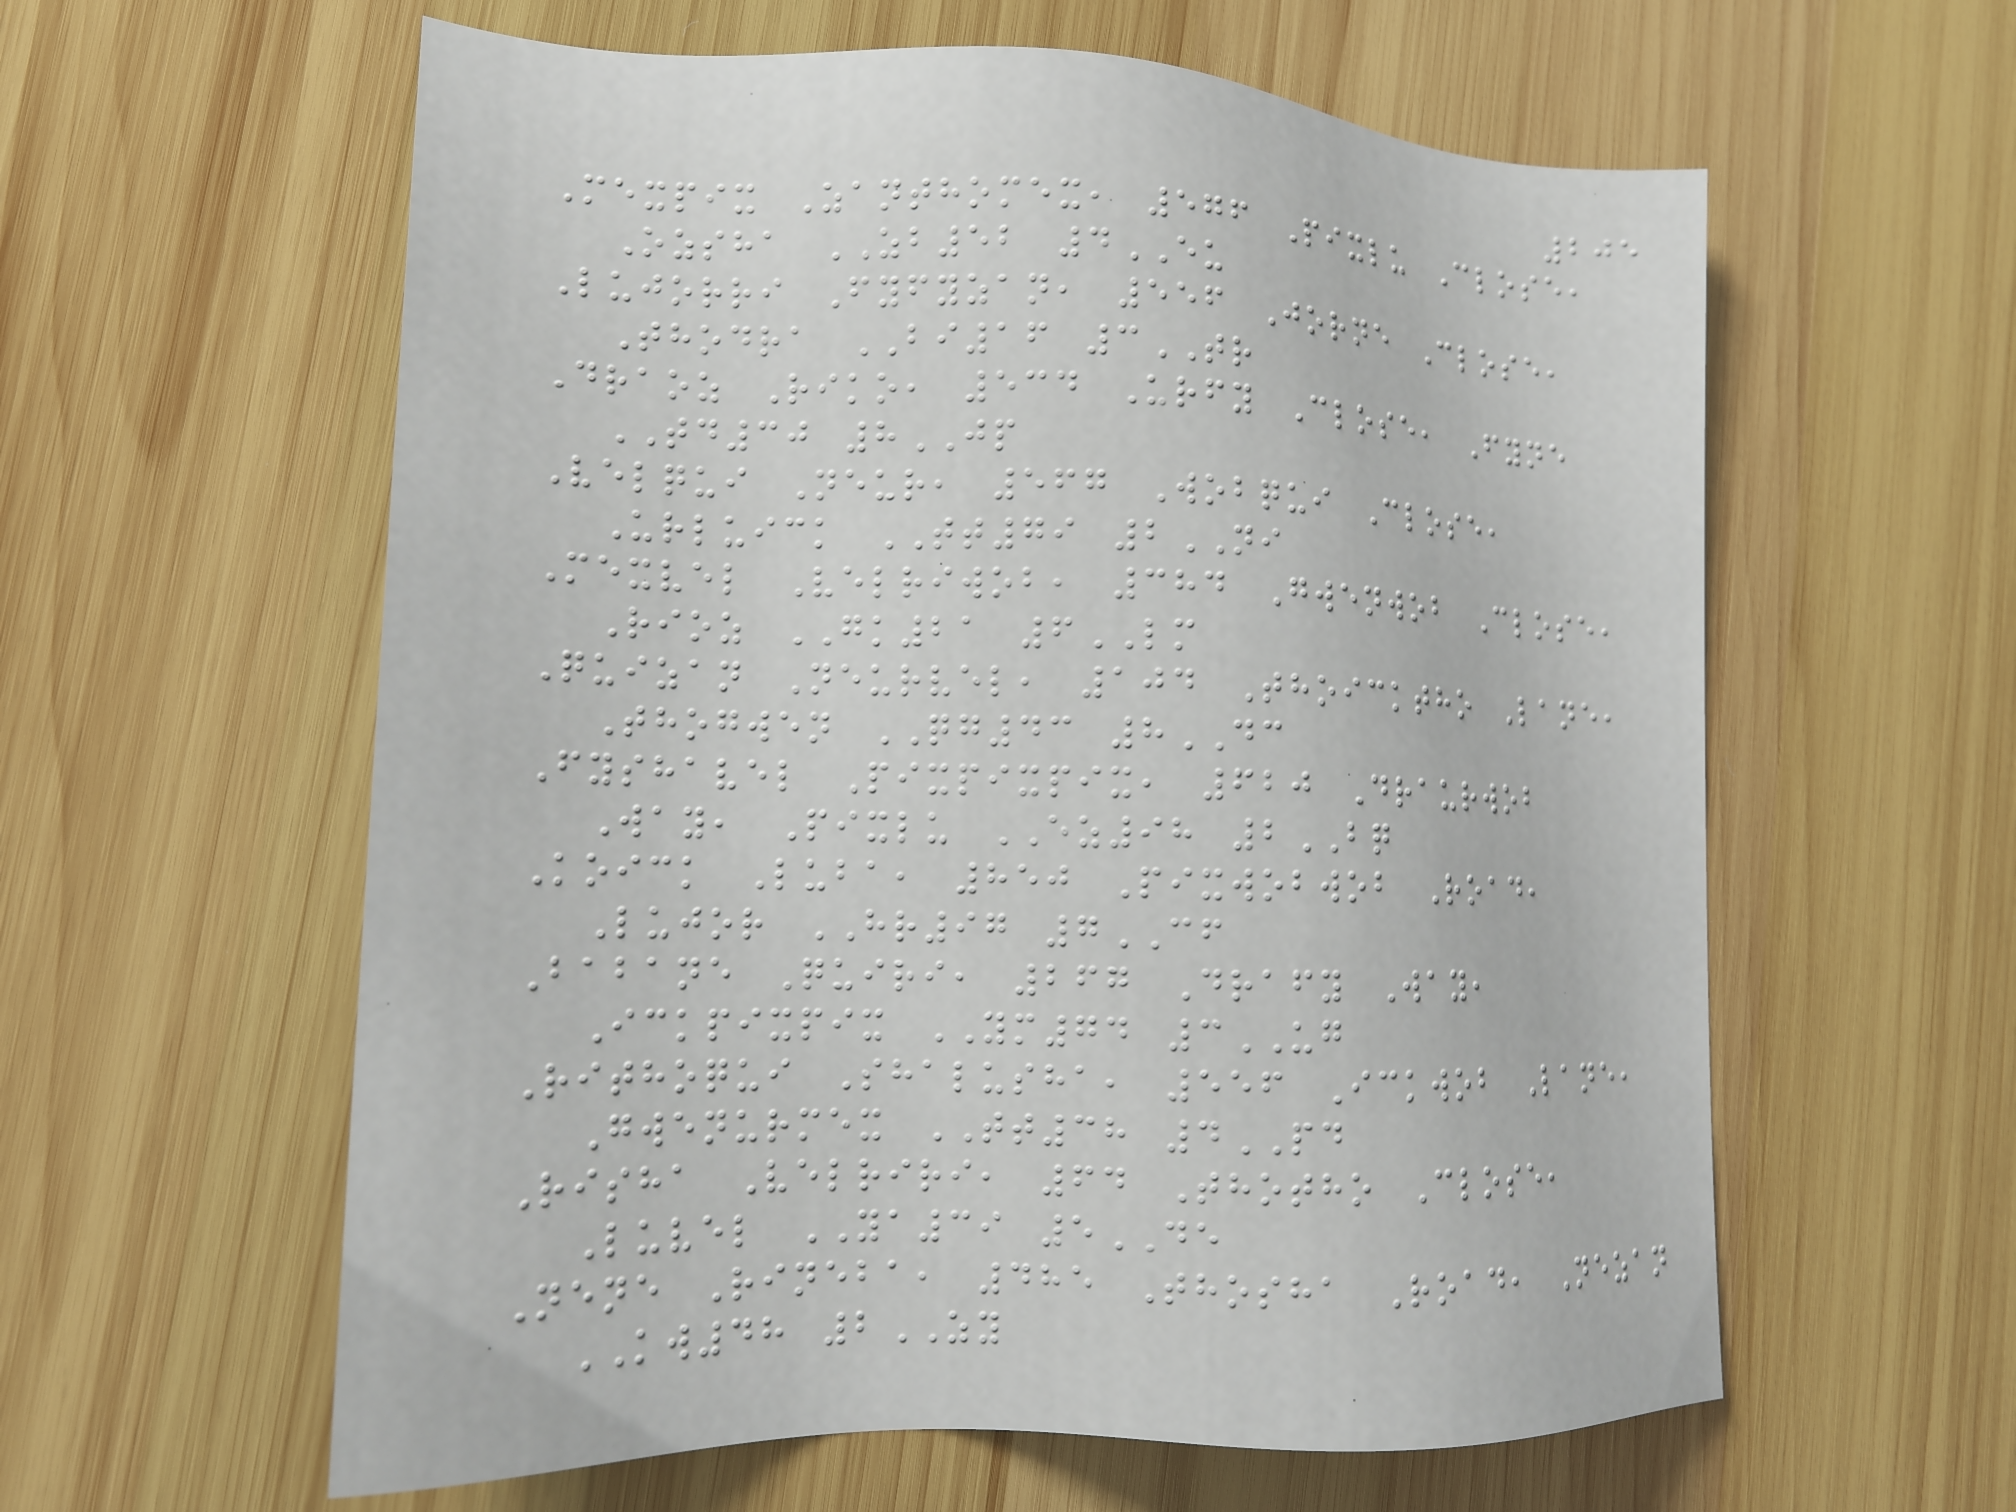205
Mexpix Zanthomex, 576 Pixlu Close,
Ozsha ZB52 4EU
Lujorri Fyfyzan, 556 Jorne Close,
Thodra BI16 3TR
Draoz Riko, 534 Urfy Close, Fyne
TD30 8JP
Velqui Neur, 567 Wobqui Close,
Urluick TT79 2NI
Mexvel Velriwob, 384 Gwenwob Close,
Rioz GK21 6LM
Quizan Neurvel, 104 Thoicktho Lane,
Thogwen QG43 8DC
Fyshavel Pixpixpix, 620 Draurwob
Way, Pixlu EZ98 2BQ
Koick Luba, 850 Pixwobwob Road,
Lujor HR97 7CF
Babane Quiri, 267 Drafy Way,
Ickpixpix YM74 3UG
Rithoqui Shalusha, 556 Ickwob Lane,
Gwenurmex TT38 4PD
Risha Velriri, 64 Thotho Close,
Luvel YA39 5DE
Nene Rineba, 485 Thosha Road, Nezan
KW48 2ZY
